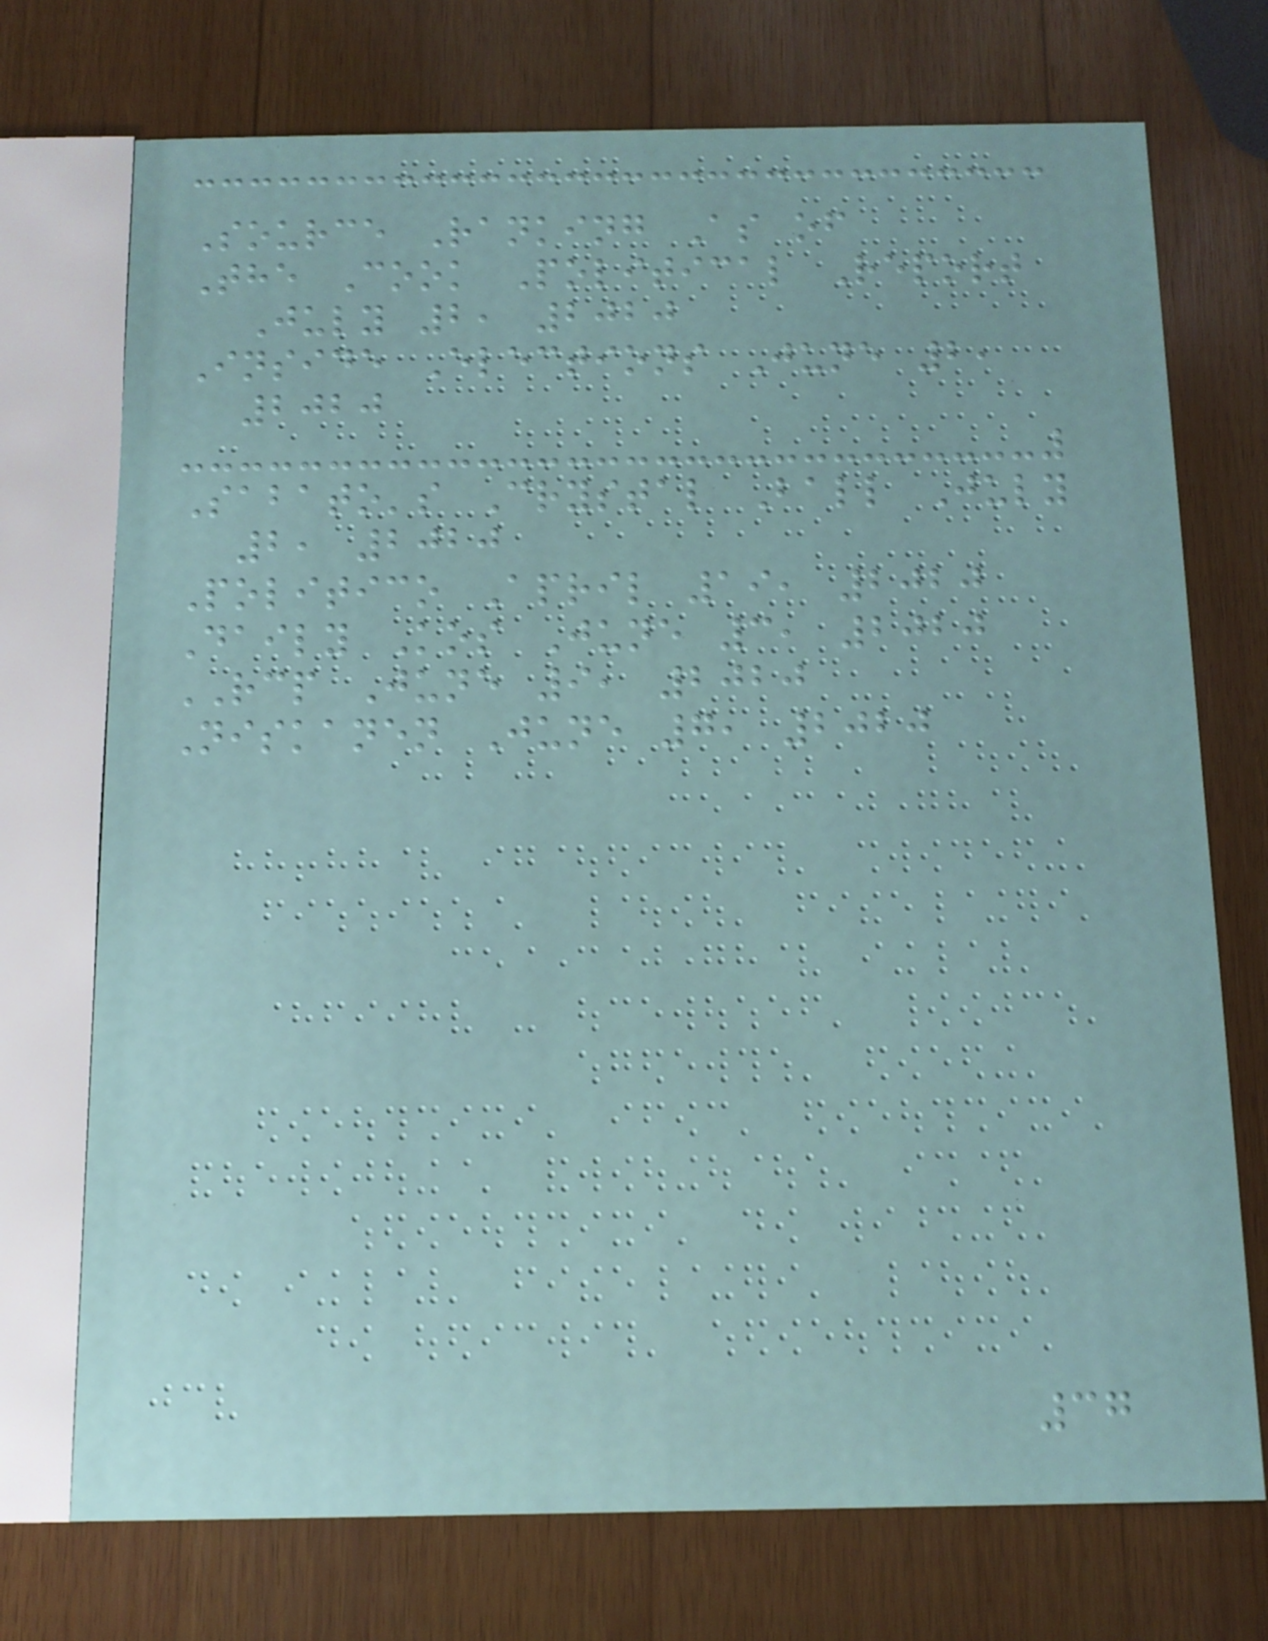Source Ranking As of
The Cook Political Report
July 2, 2020
Inside Elections June 2,
2020
Sabato's Crystal Ball July
2, 2020
Politico April 19, 2020
Daily Kos June 3, 2020
RCP June 9, 2020
Niskanen June 7, 2020
37
